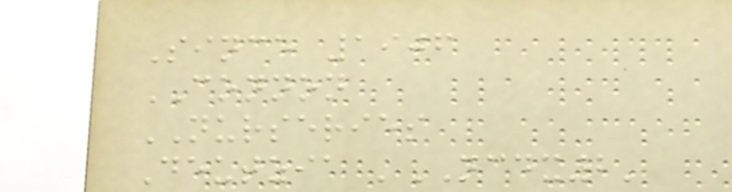Since 1906
CONNON
NURSERIES
Deutzia 'NCDX2'
